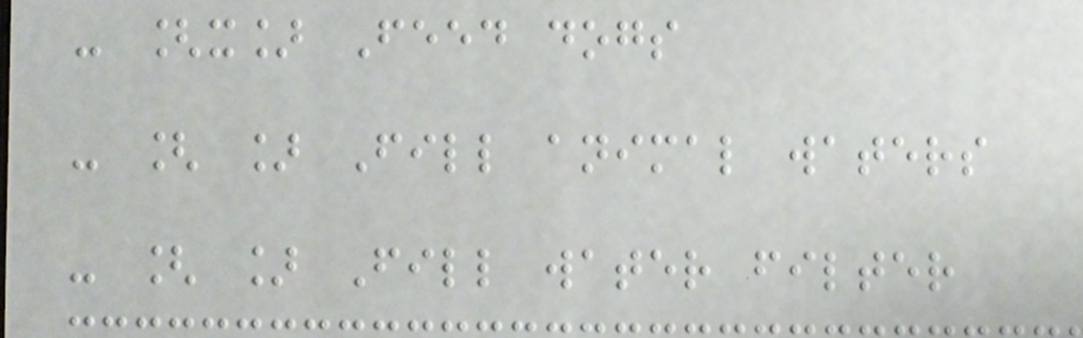- [x] Feed dogs
- [ ] Fill animal waters
- [ ] Fill water filter
